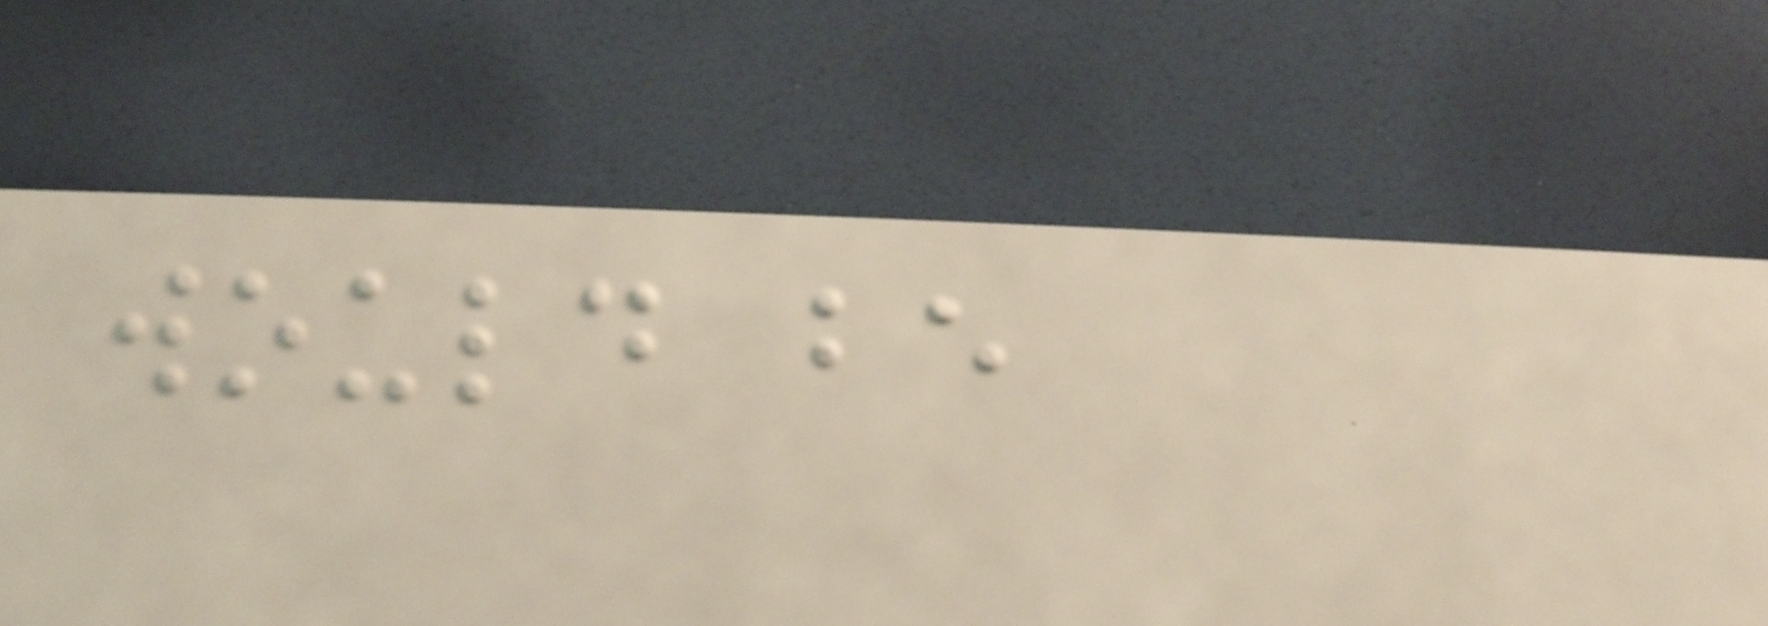would be
